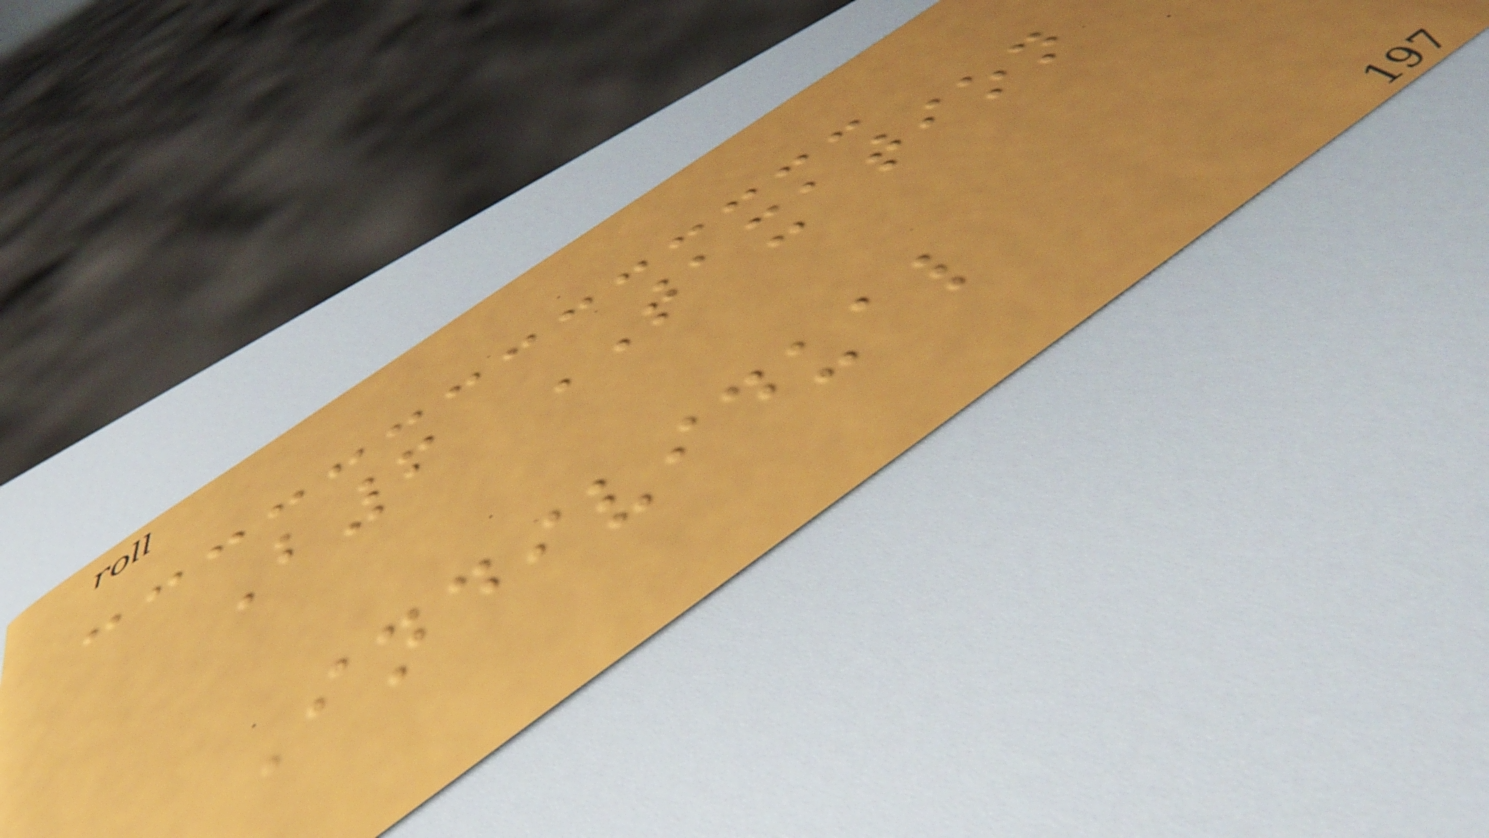B6 TAXATION
Individual
